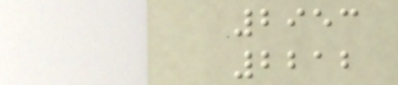2953
2212
